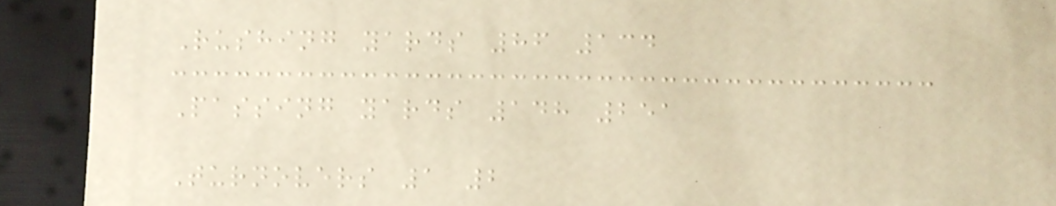Rushing yards 86 134
Passing yards 148 251
Turnovers 1 2
